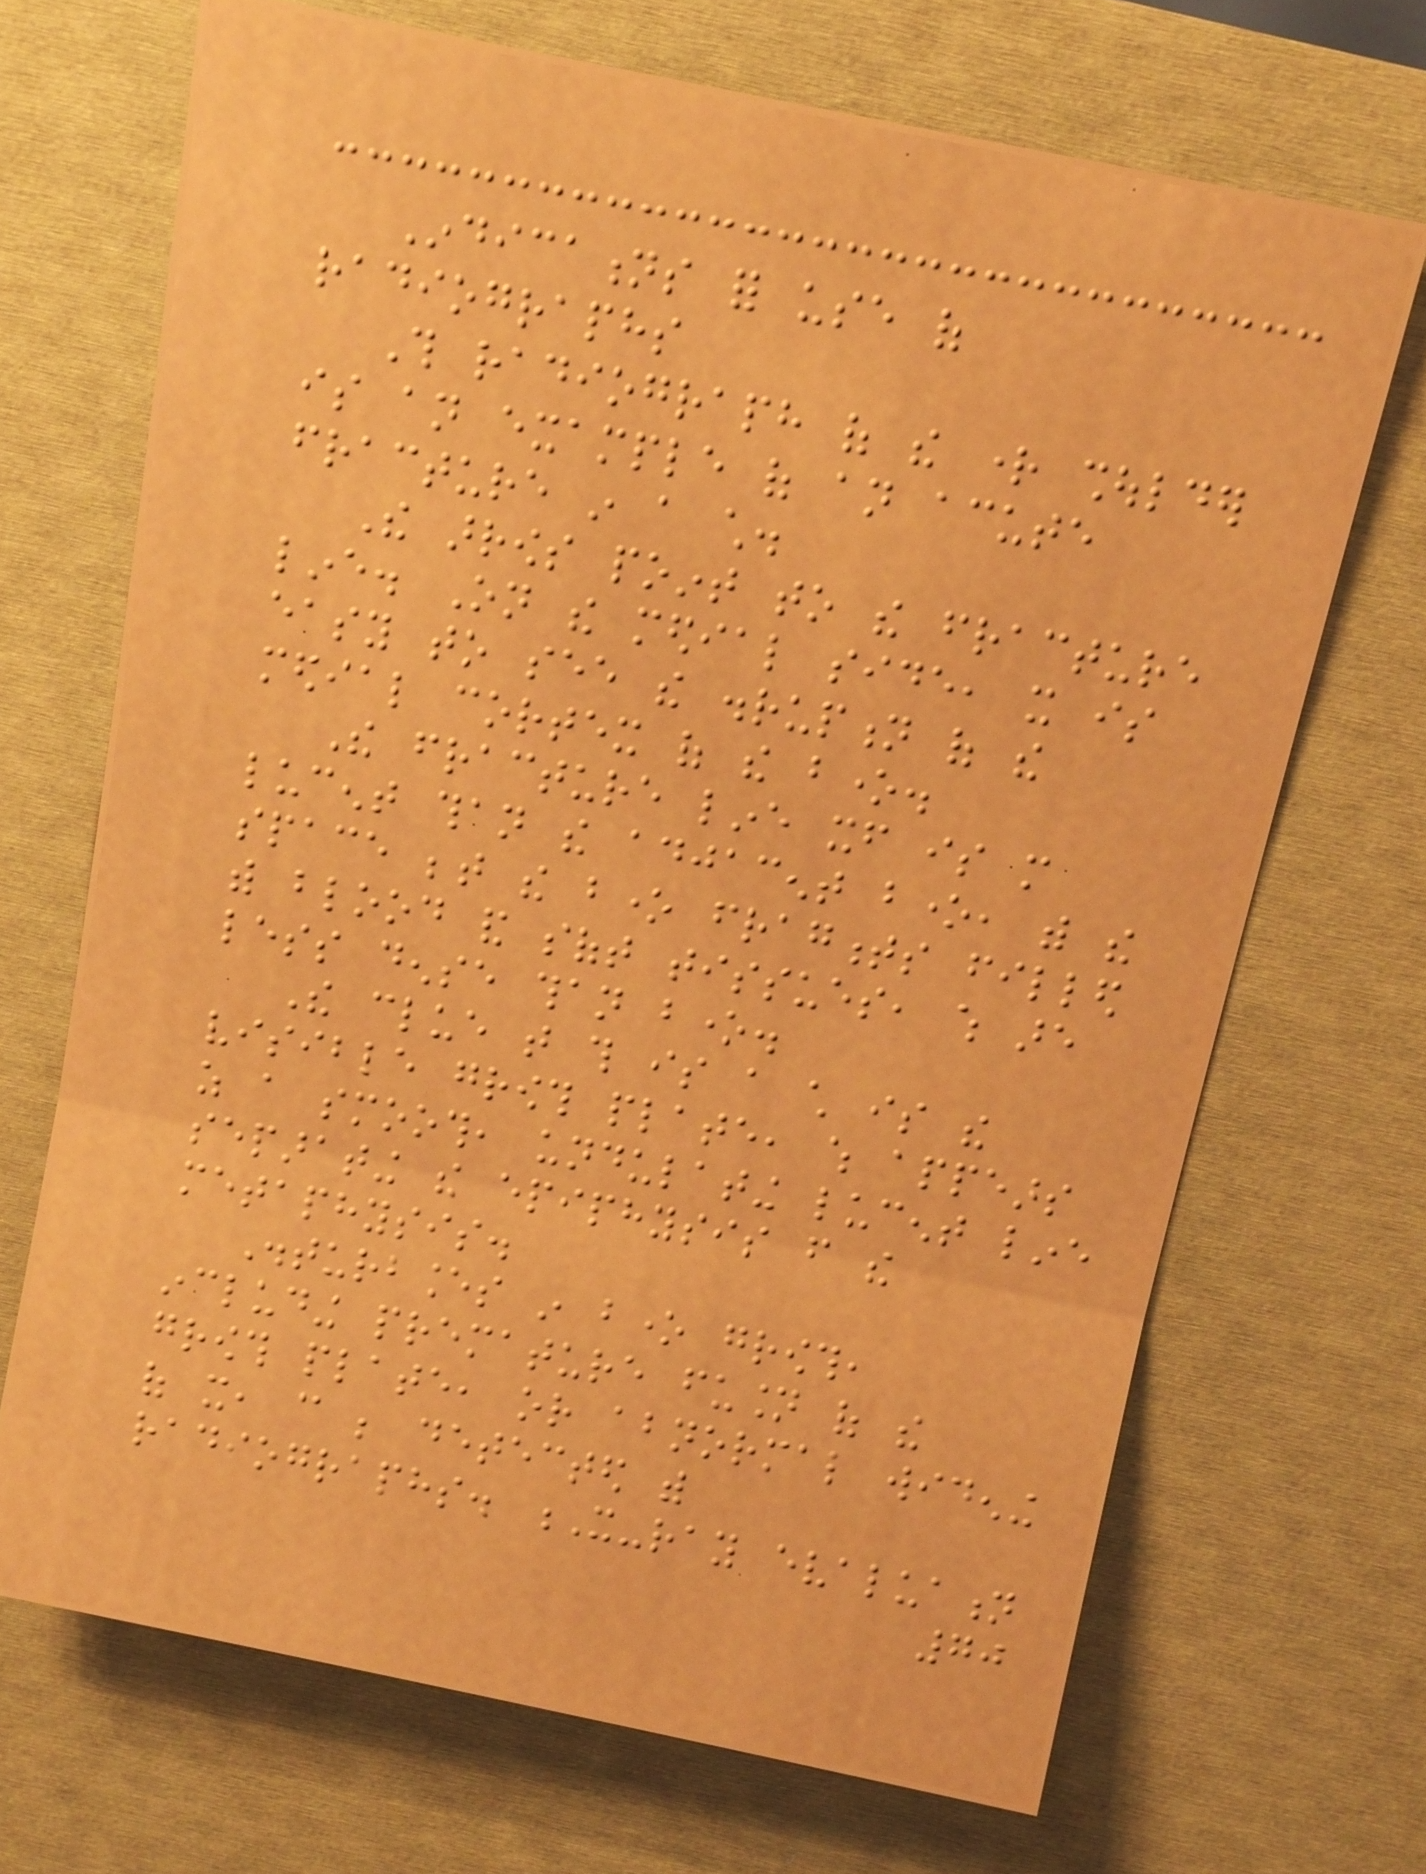Indications for use of
radiographs
This radiograph of the right shoulder
is an example of an acute
fracture in a child.
The arrows point to the fracture
line. On the medial side, it is
easy to see the disruption of the
medial cortex of the bone.
The fracture line itself is more
lucent than the adjacent bone, with the
space between the bone fragments filled
with blood and soft tissues, which are
less dense than bone.
The clue that this is a child is the
visible growth plate, which appears
as a smooth, undulating lucent line
separating the epiphysis from the
metaphysis.
Disturbances in bone growth,
including premature fusion of the
growth plate, or abnormal widening
of it, can be detected with
radiographs. X-ray evaluation
70
